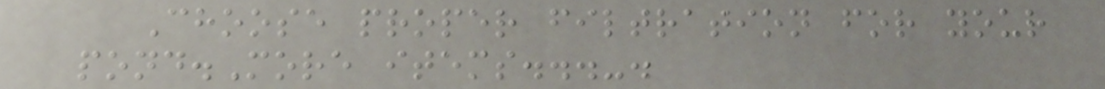Choose proper filtration for your
pond.More items...-.
